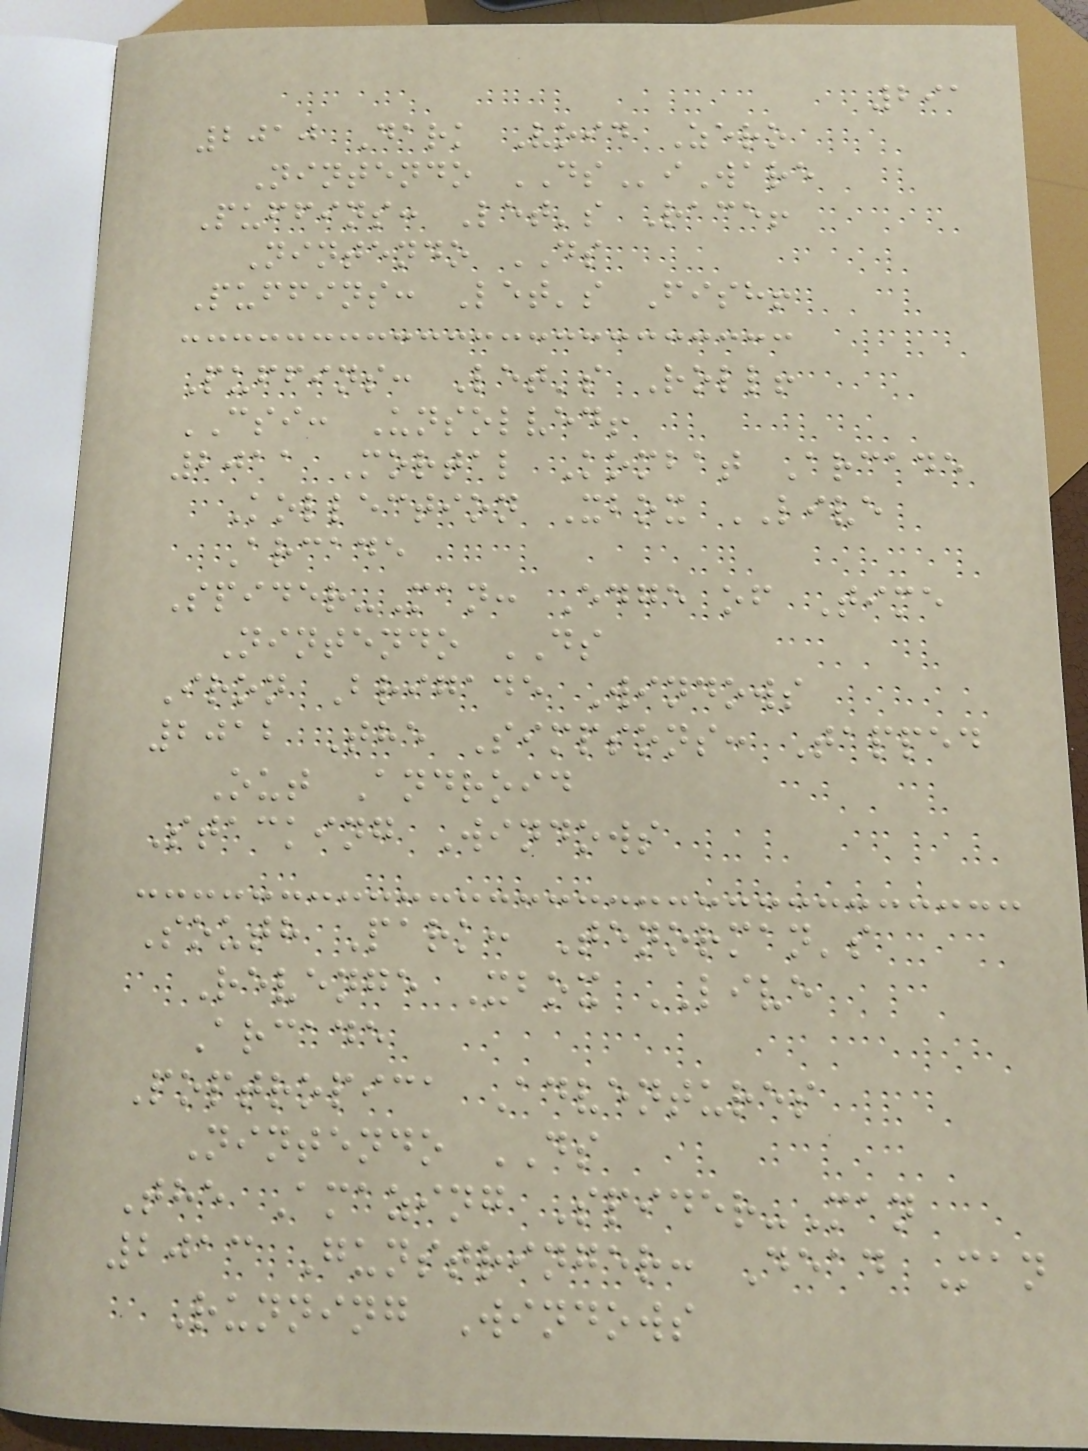291
2010 Dark Void Zero
Nintendo DSiWare
Puffins: Let's Race!
Nintendo DS
Puffins: Let's Fish!
Puffins: Let's Roll!
CSI: Unsolved!
2011 Mortal Kombat Arcade
Kollection Xbox LIVE
Arcade
Spider-Man: Edge of Time
Nintendo DS
Iron Brigade Windows
2012 The Simpsons: Tapped
Out Android
Stacking Windows
South Park: Tenorman's
Revenge Xbox LIVE
Arcade
Poptropica Adventures
Nintendo DS
The Amazing Spider-Man
2013 Gunstringer: Dead Man
Running Windows
